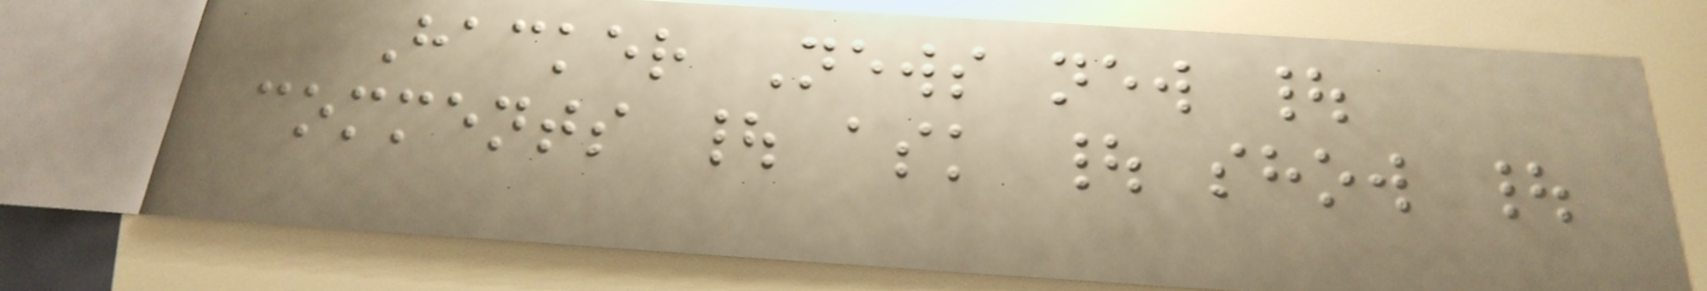Hacker News new |
comments | ask | show |
